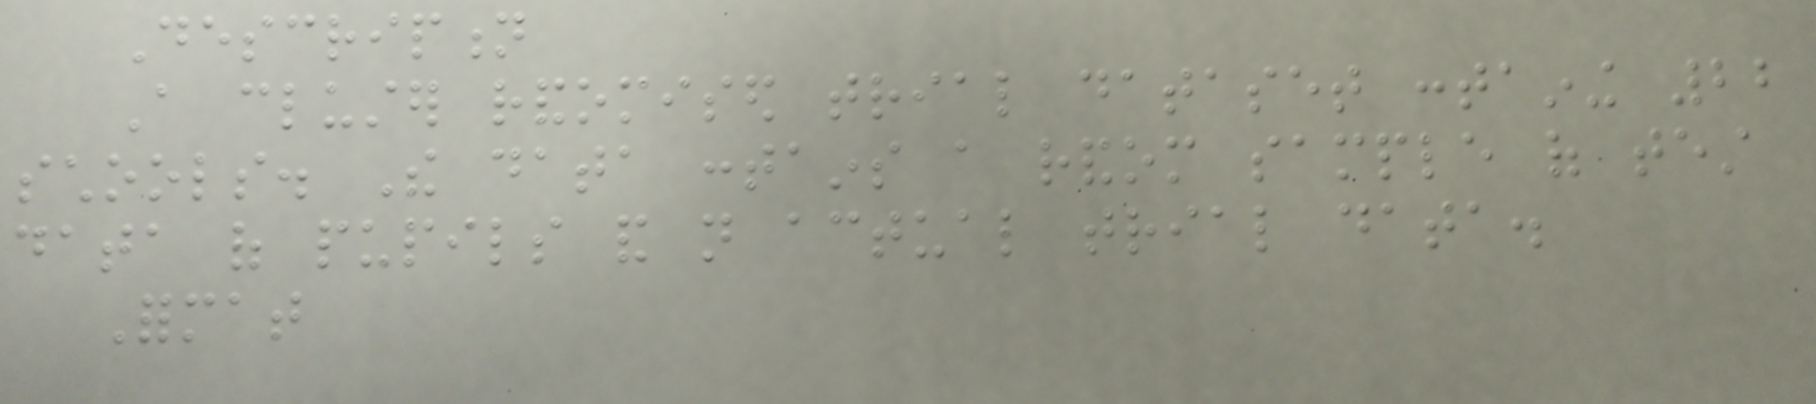Description
A cluster randomised trial dataset containing 22
schools. The data contains a random sample of test
data of pupils and not actual trial data.
Format
